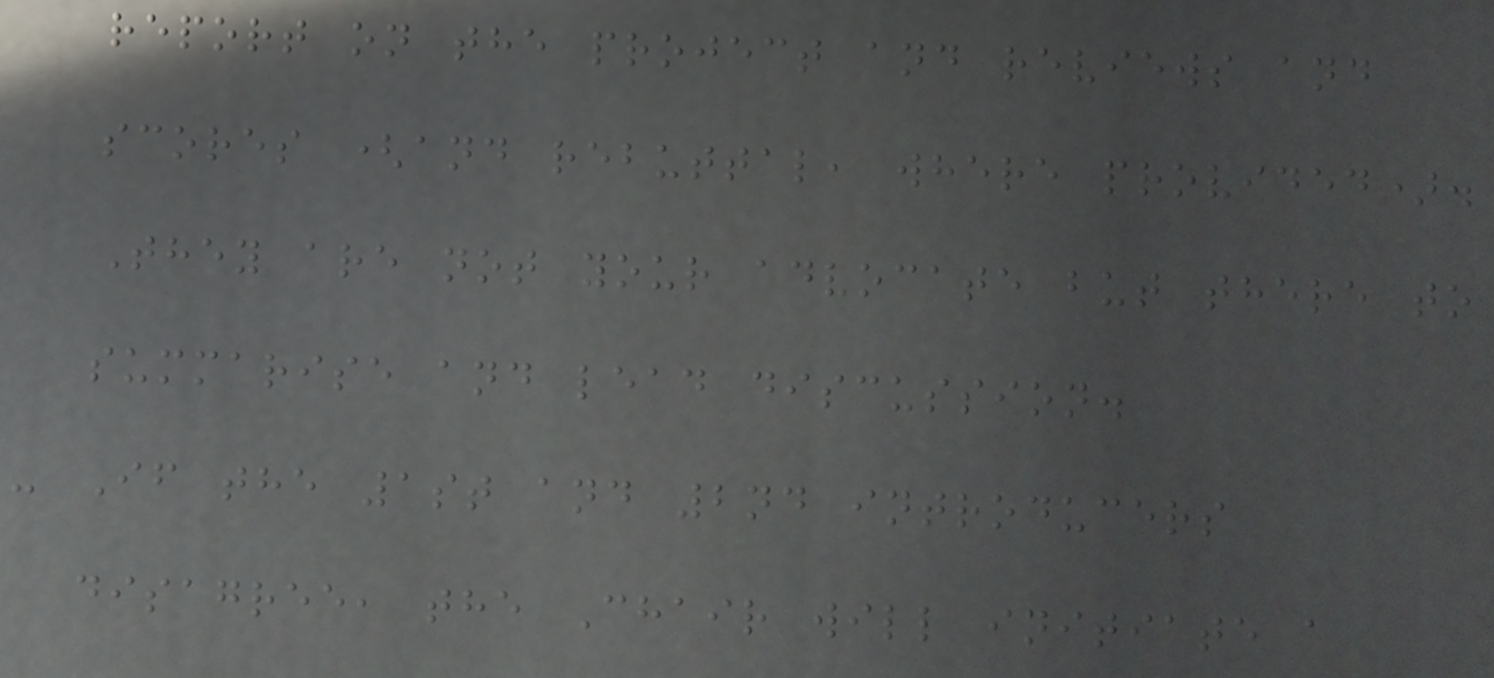report on the project and reviews and
scores (and rebuttal, where provided).
They are not your advocate but there to
summarise and lead discussion.
- If the 1st and 2nd introducers
disagree, the Chair will initiate a
